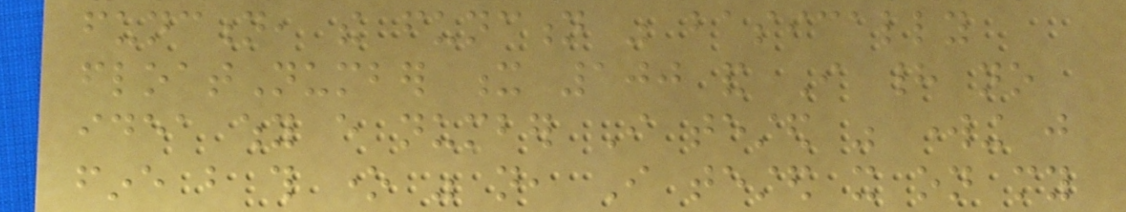function, the function was basically
floatNumber x 100 and I had no
idea why every number I tested was working just
fine but this one was not, I tested it on my
